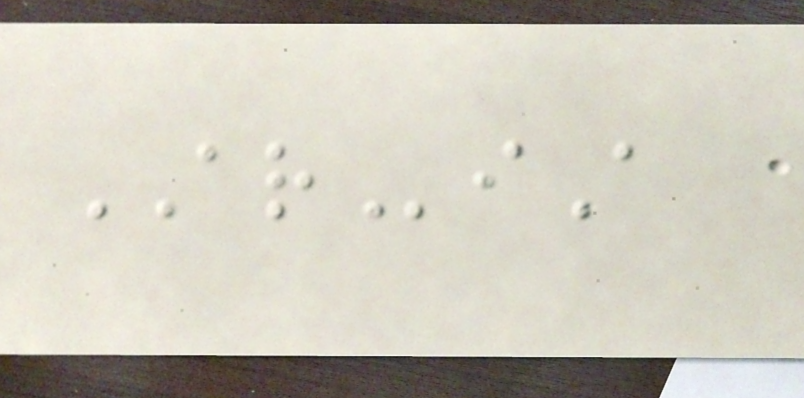ARiA
